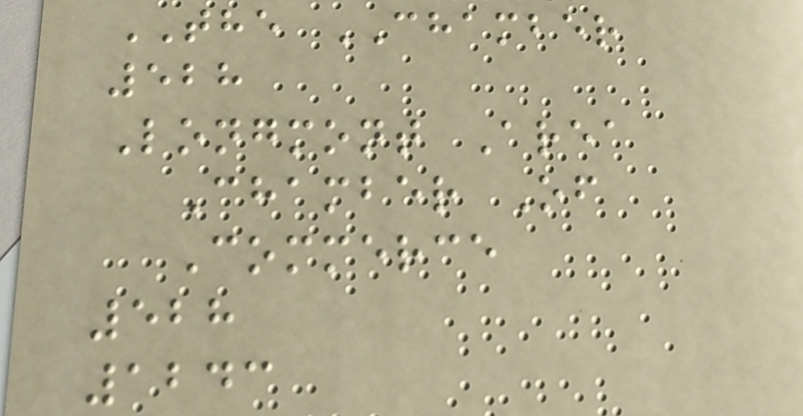THE CHAMBER
528
Longmont Area
Chamber Of
Commerce
528
1243
